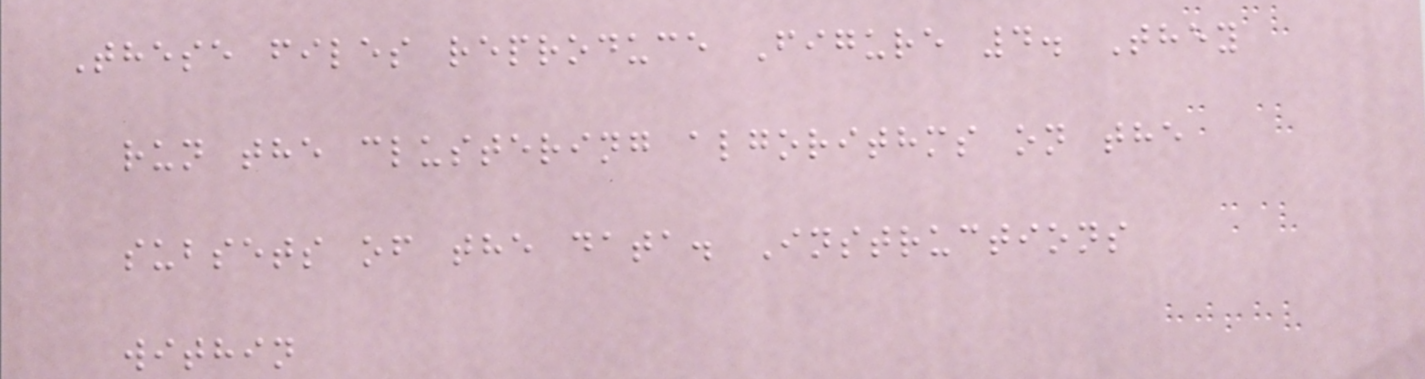These files reproduce Figure 4. They
run the clustering algorithms on the
subsets of the data. Instructions
within
